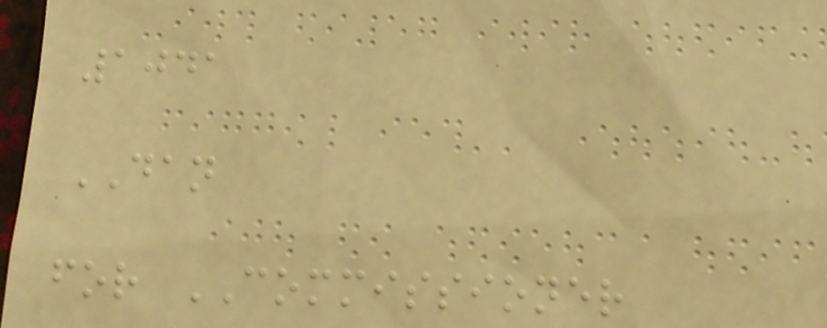1041
DAN
for COMMISSIONER
